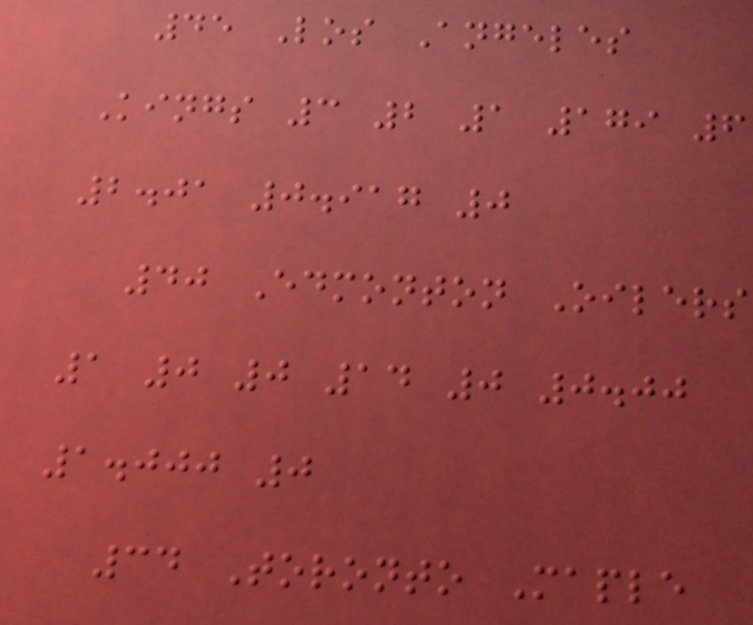45 Los Angeles
Kings 3 2 1 179 6
2.01 0.917 0
40 Edmonton Oilers
1 0 0 14 0 0.00
1.000 0
34 Toronto Maple
